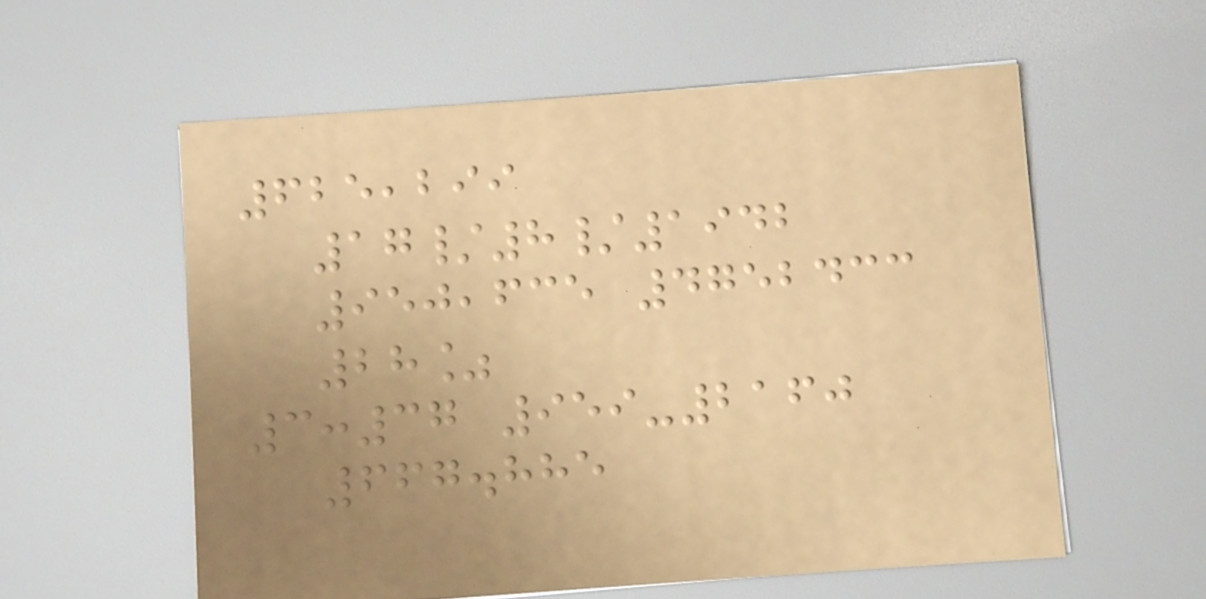625,299
17/8/1942
950,635 4752433
28%
3:37 959-2160
667.885
